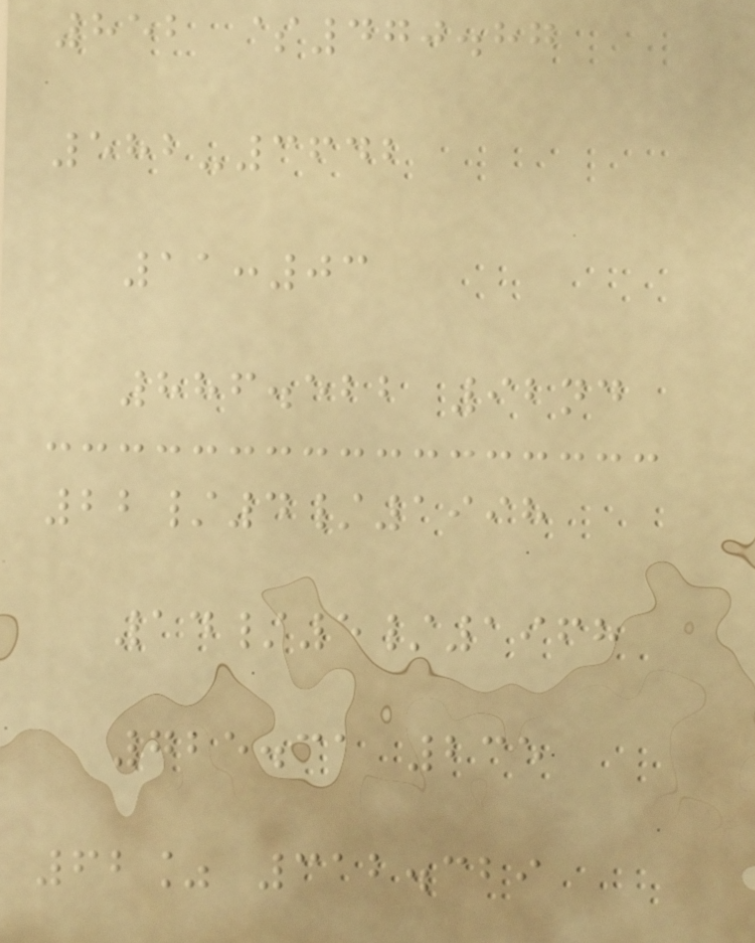852 $470.87
582-3642
11:03
886.522 92nd
22/4/1998
14/5/1968
725.31 235
62% 312.329
